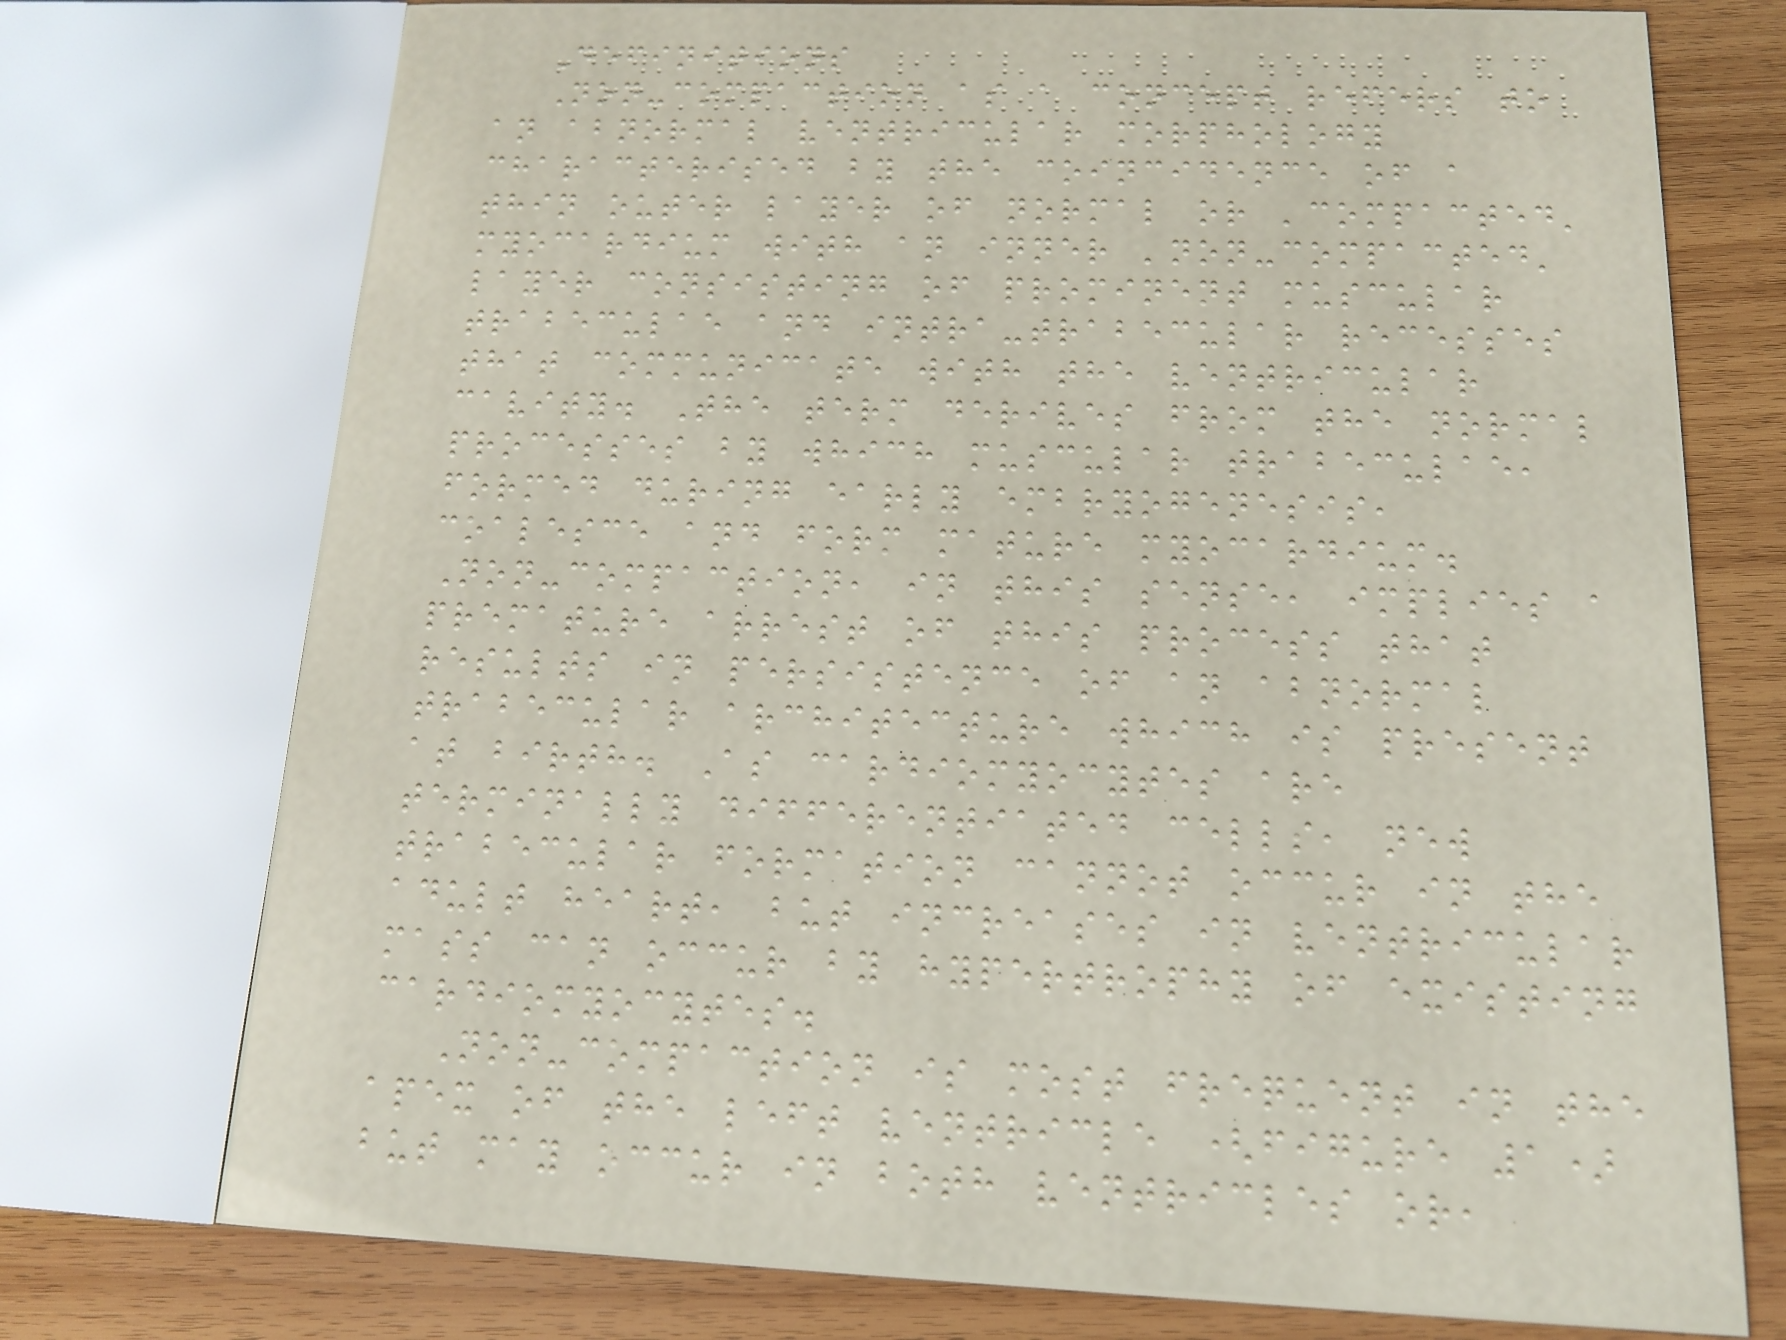Definitions
Non-compaction as a concept refers to
an abnormal ventricular morphology
characterised by the coincidence of a
thin outer layer of normal or 'compacted'
myocardium with an inner 'non-compacted'
layer consisting of prominent muscular
trabeculae and intra-trabecular recesses
that communicate with the ventricular
cavity. The term derives from the normal
processes by which muscular trabeculae,
formed during early embryogenesis,
coalesce and form mature myocardium.
Non-compaction, in this sense, implies a
premature arrest of this process that
results in persistence of an abnormal
trabecular architecture which is present
at birth. As cardiomyocytes are
terminally differentiated cells, new
trabecular formation cannot occur in the
adult heart, but increases in ventricular
mass can occur by hypertrophy of existing
cardiomyocytes.
Non-compaction is most frequent in the
apex of the left ventricle (figure 1)
but may occur in both ventricles or,
